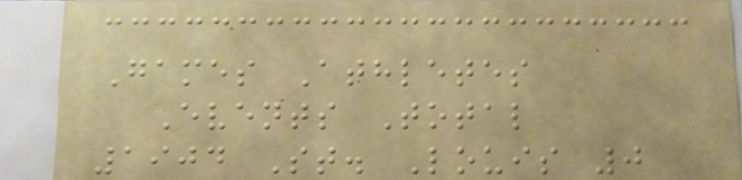Games Athletes
Events Total
1904 St. Louis 0
